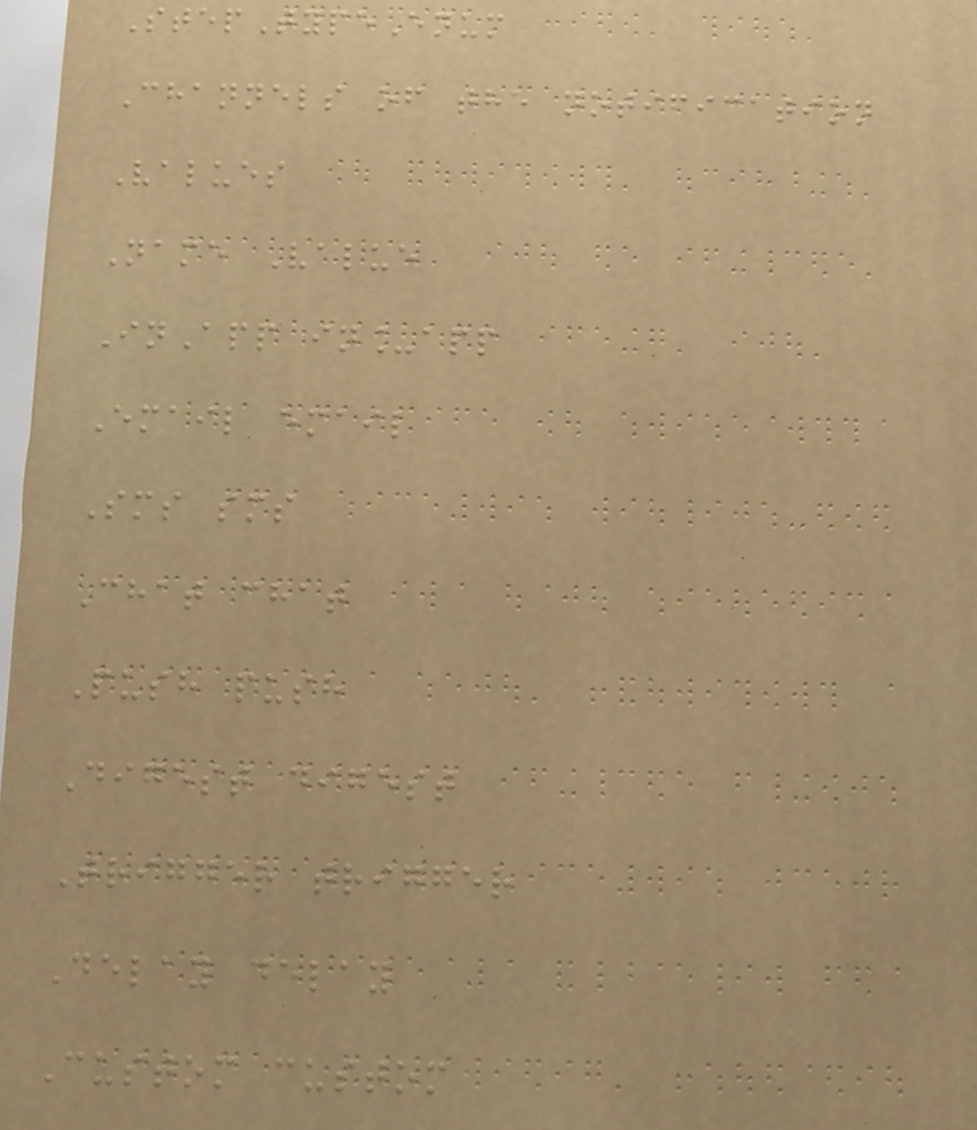StepTypeEnum
Channels of the notification
Values
Name Value
InApp in_app
Email email
Sms sms
Chat chat
Push push
Digest digest
Trigger trigger
Delay delay
Custom custom
